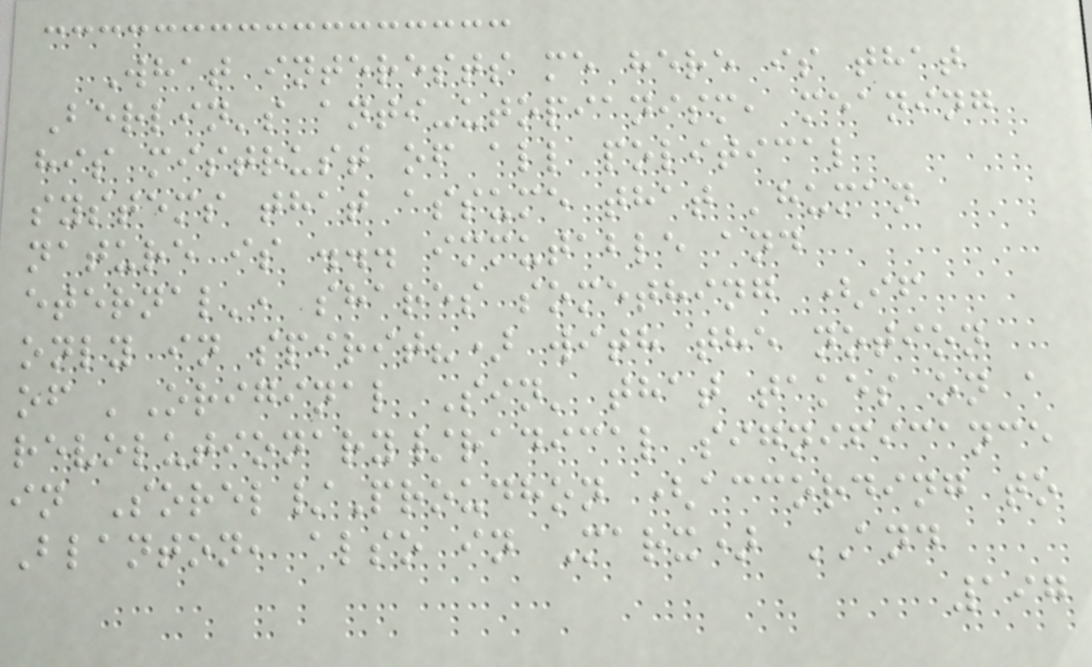What interests me here is that
Berlin's anti-utopianism, meaning
his mistrust of all political
systems that assume that 'human
nature is ... immutable and
eternal', shares something (if
only in spirit?) with the notion
of 'Original Sin' that takes on a
revolutionary/radical significance
in Sorel/Proudhon (according to
Blanton, also in Marx) AND
197
